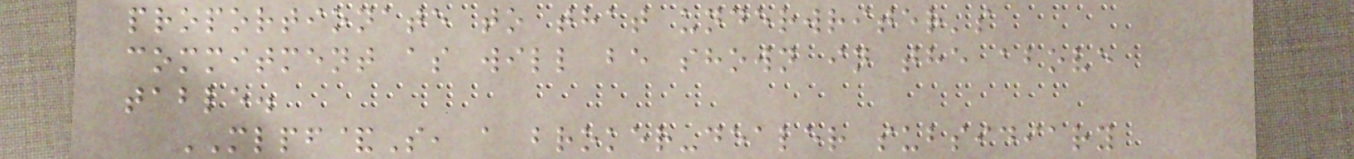proportionate to that underwriter's
commitment as will be shown in the above
table.
MLPF&S, a broker-dealer subsidiary
